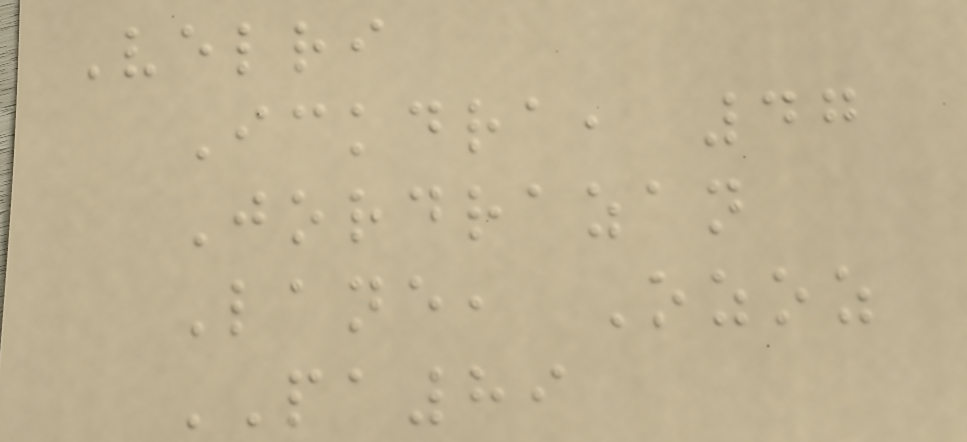Velri
Ickdra, 47
Jordrazan
Lane, Ozoz
PA89
